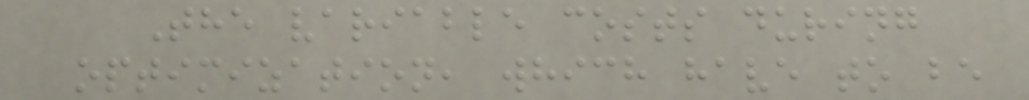The variable costs during
optimization, which have to be
